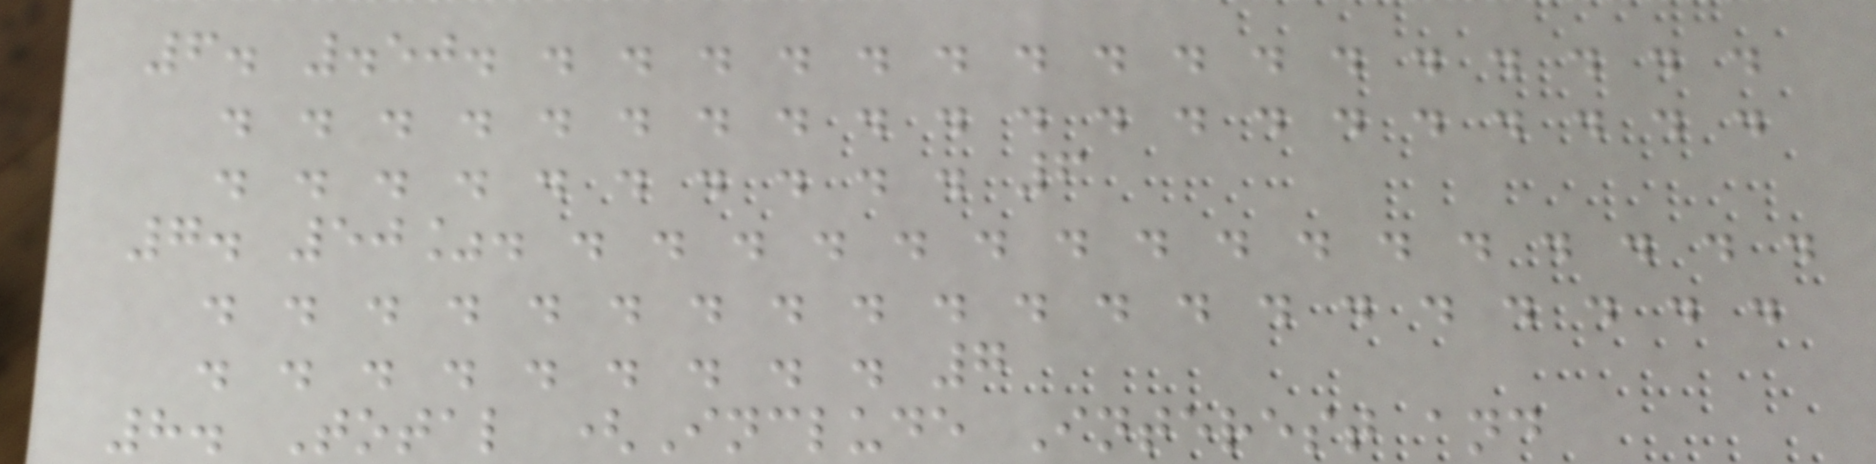6. .50. . . . . . . . . . . . . . . . .
. . . . . . . . . . . . . . . . . . . .
. . . . . . . . . . 6
7. 50%. . . . . . . . . . . . . . . . .
. . . . . . . . . . . . . . . . . . . .
. . . . . . . . . 7
8. Total (Include Interest and
